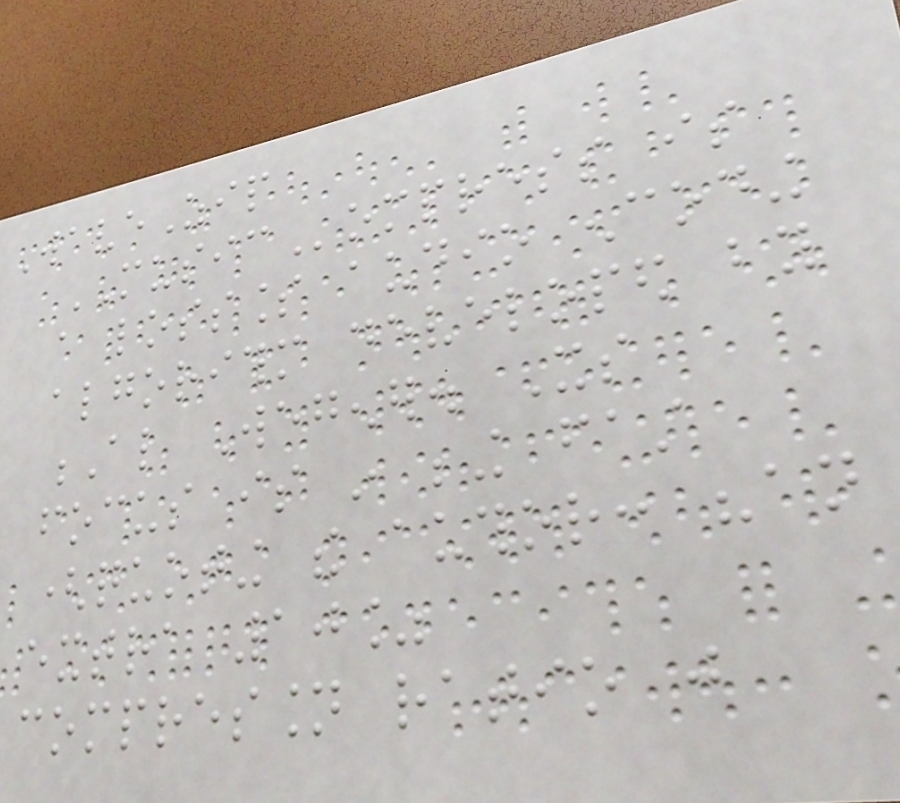WaveZip
MUSICompress is
a lossless audio encoding
algorithm developed by
Al Wegener. Its
focus is in being fast
(quoting the author: "an
extra 10%
compression ratio just
